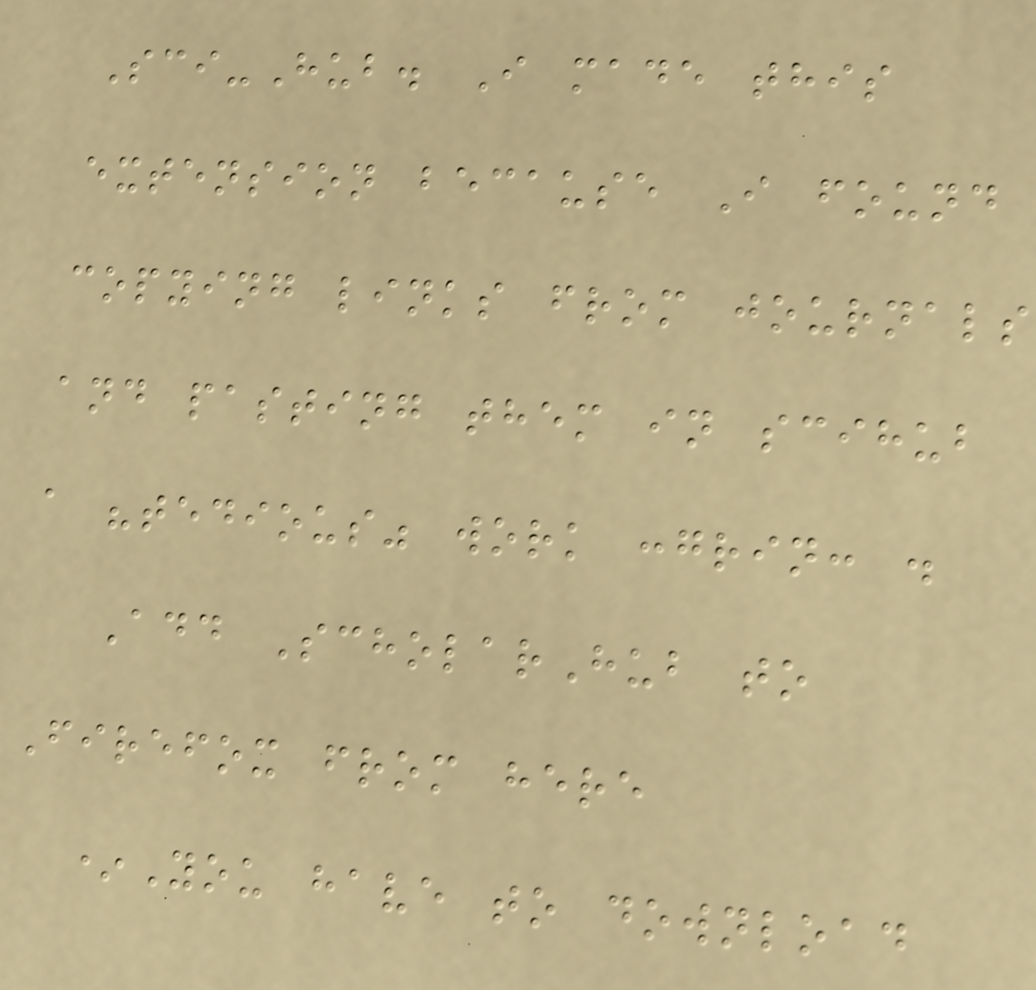Sci-Hub. I made this
extension because I found
copying links from journals
and pasting them in scihub
a "tedious" work :grin: .
Add ScholarHub to
Firefox from here
*You have to download
